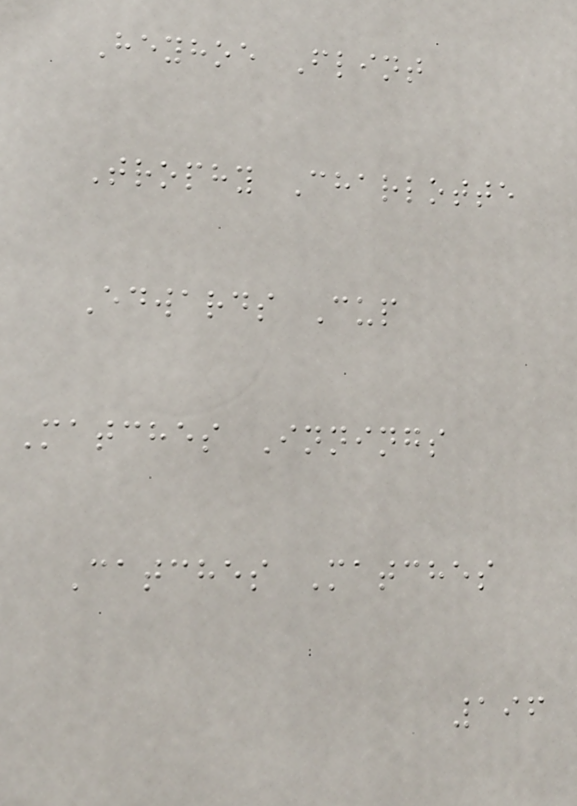Heyhoe Flint
Trophy Charlotte
Edwards Cup
Matches Innings
Catches Matches
196
